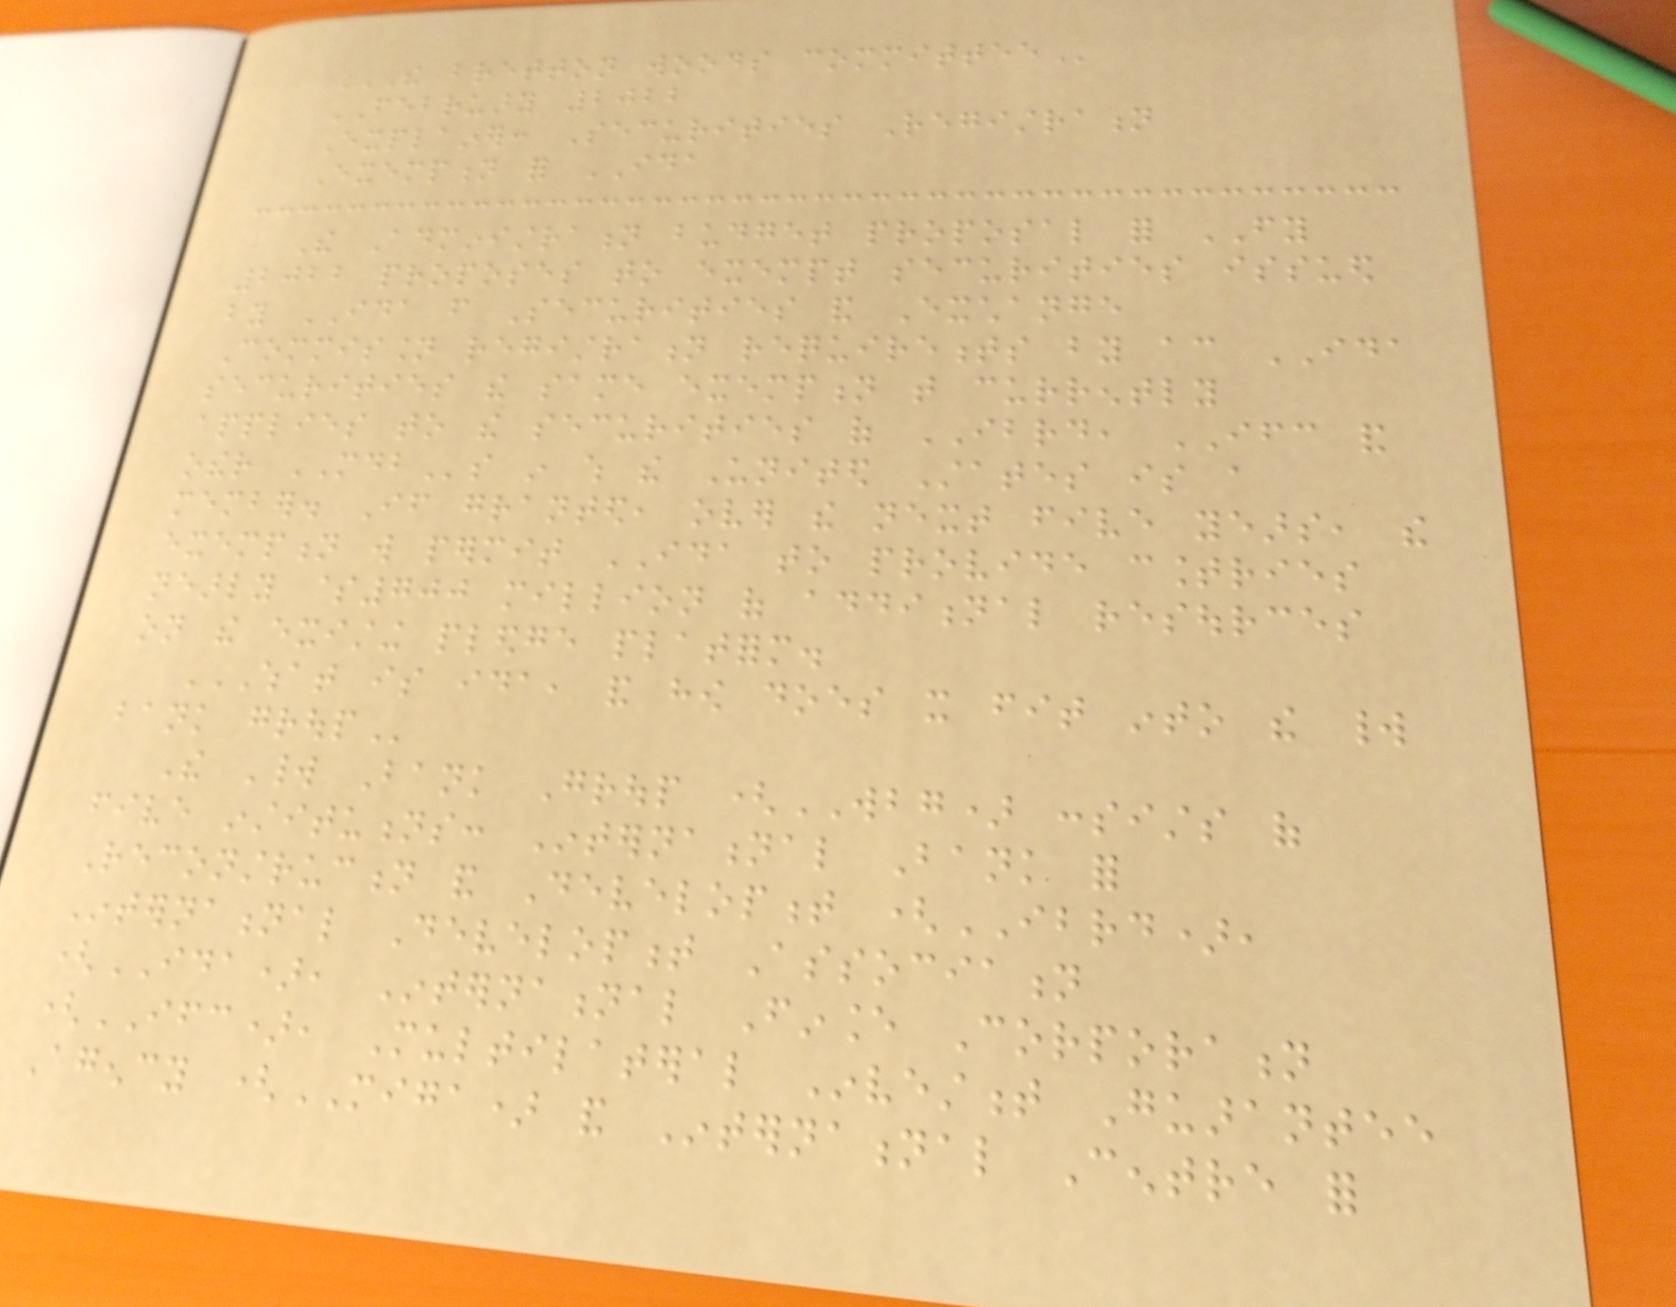THE BRETTON WOODS COMMITTEE
FEBRUARY 2022
Explainer: Securities Registration
Exemption for IDA
The Administration budget proposal for FY
2022 proposes to exempt securities issued
by IDA from Securities and Exchange
Commission registration requirements by according IDA
securities the same exemption that currently
applies to the securities of IBRD, IFC and
other MDBs in which the United States is a
member. If granted, over the next five years, the
exemption will permit IDA to provide countries
nearly $700 million of additional resources
on the existing pledge platform.
WHAT IS IDA, AND HOW DOES IT FIT INTO THE WORLD
BANK GROUP
The World Bank Group (WBG) consists of
five institutions: International Bank for
Reconstruction and Development (IBRD),
International Development Association
(IDA), International Finance Corporation
(IFC), Multilateral Investment Guarantee
Agency (MIGA) and International Centre for
